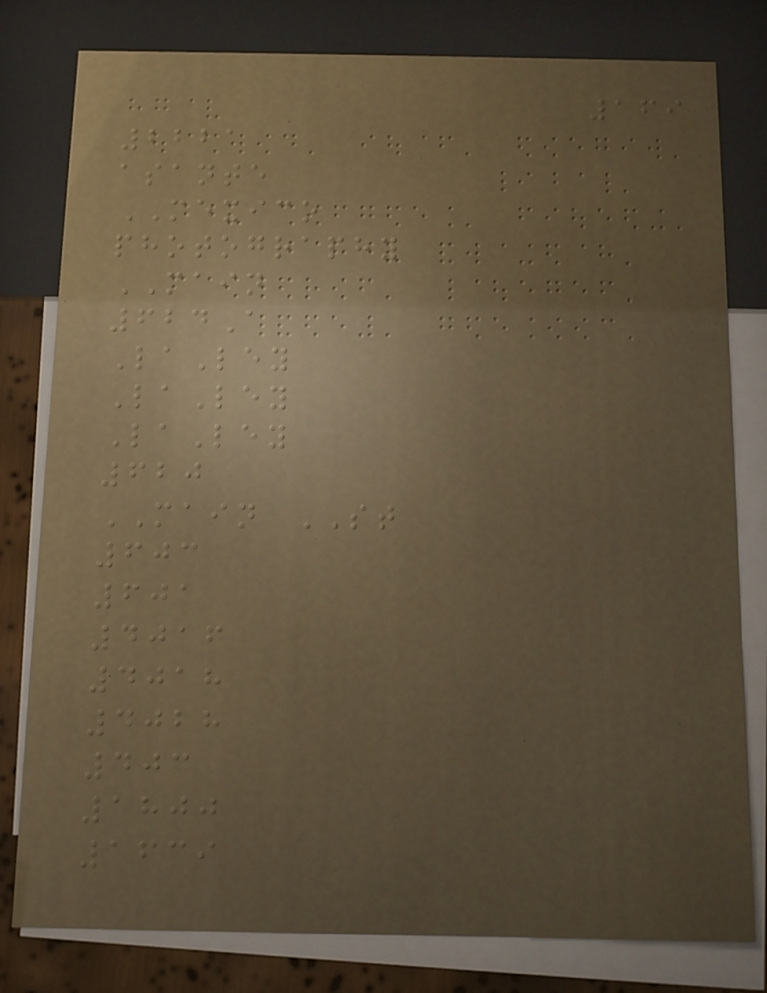169
2221
asante
MEXICO
photography
MAIN
624A
LaLey
LaLey
LaLey
620
MAIN ST
603
601
4016
4018
4028
403
1800
1639
